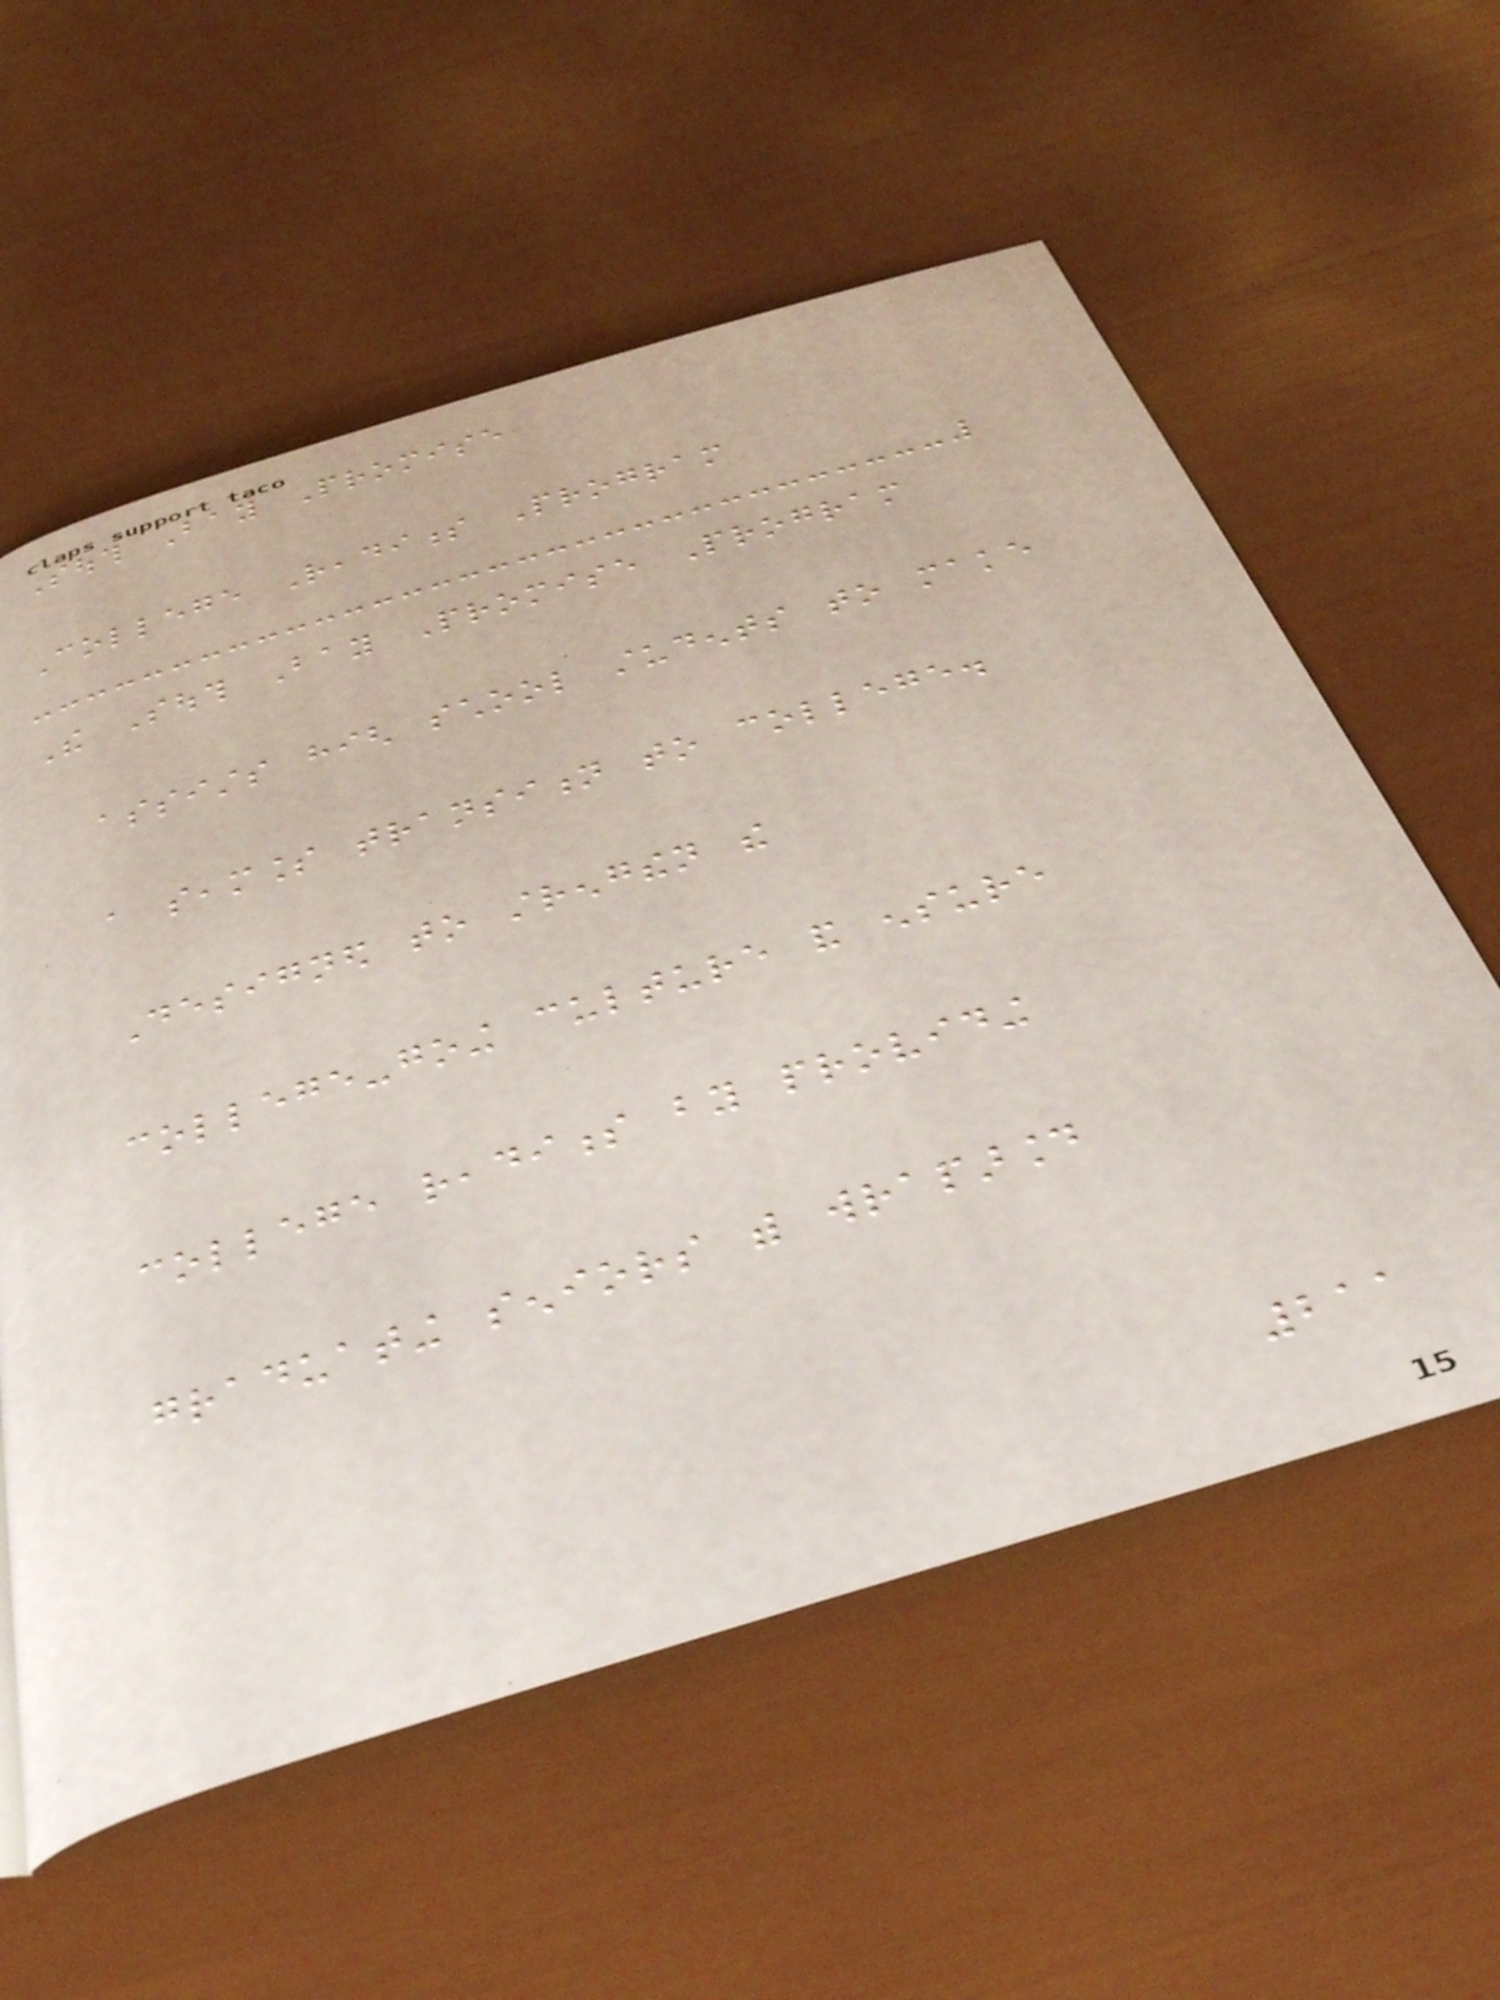South Bay Promise
College Readiness Program
The South Bay Promise Program
assists high school students to make
a seamless transition to college.
Designed to strengthen the
college-going culture and ensure
college readiness by providing
graduating seniors with wraparound
211
